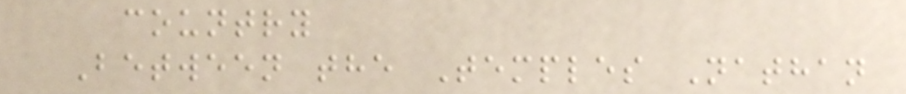country
Between the Temples Nathan
